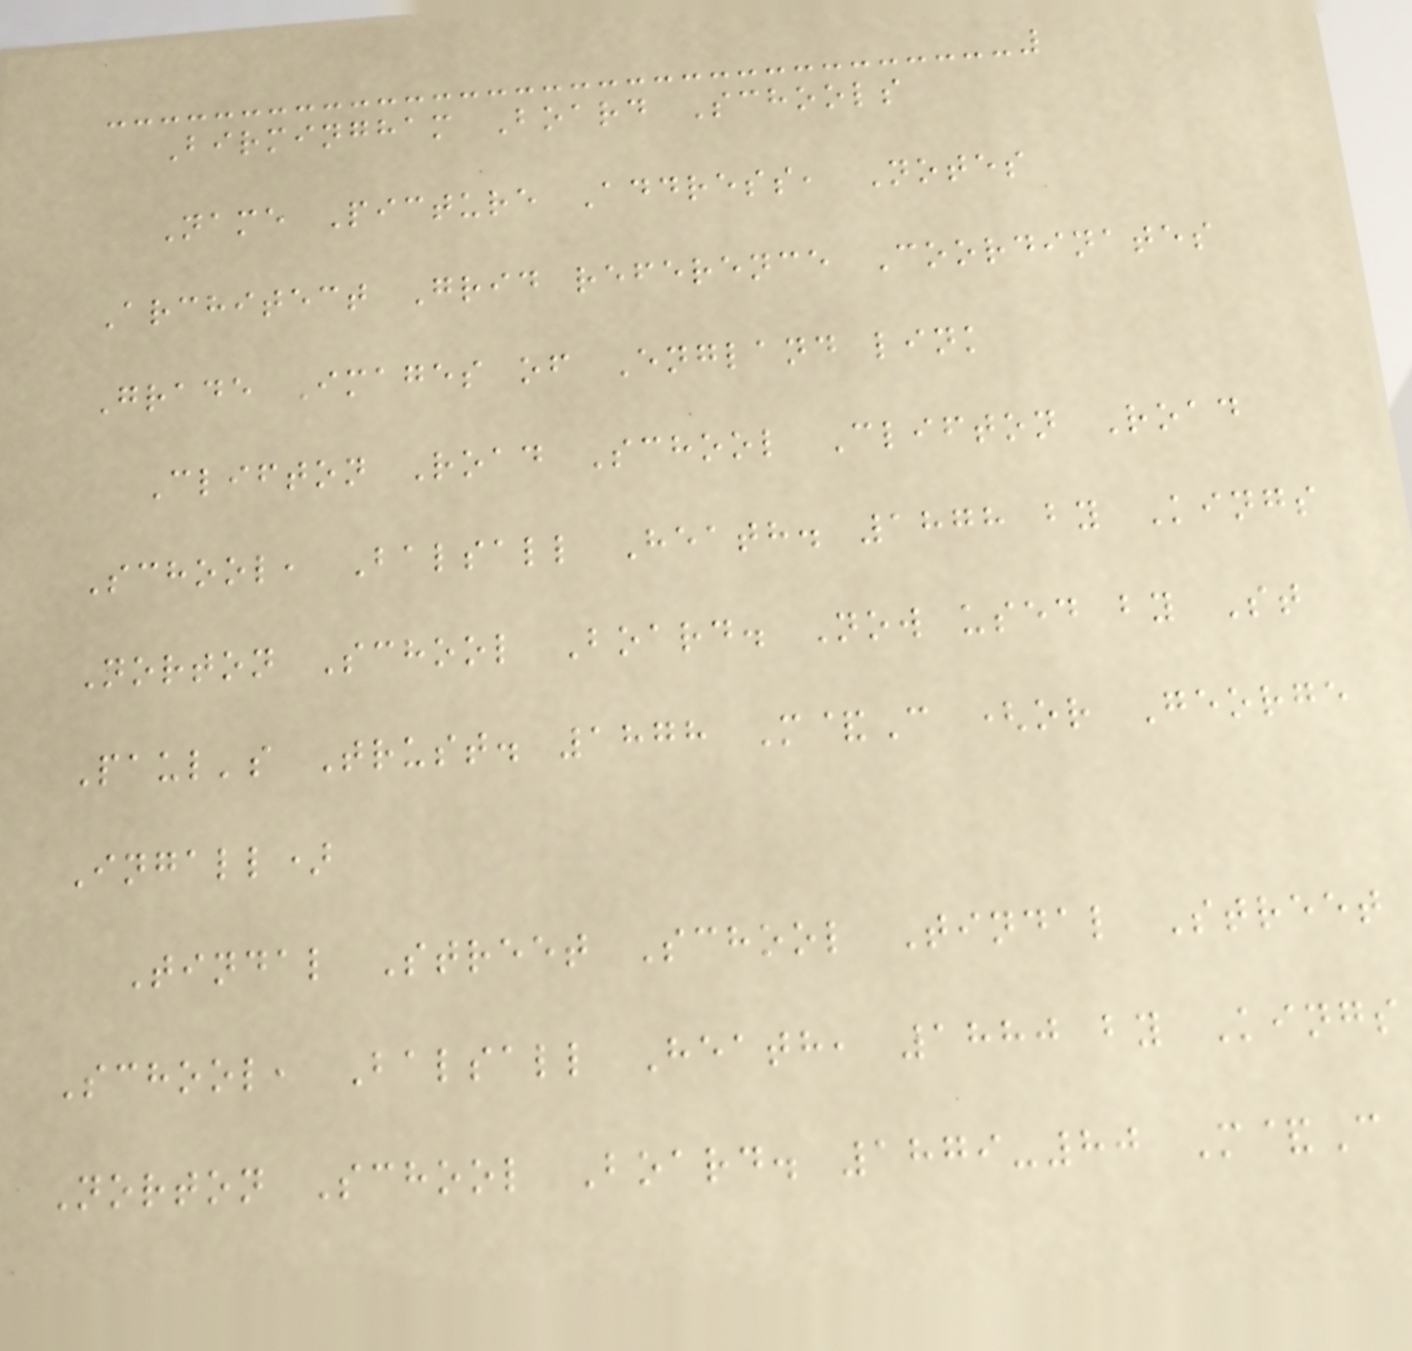Birmingham Board Schools
Name Picture Address, Notes
Architect Grid reference Coordinates
Grade Images of England link
Clifton Road School Clifton Road
School, Balsall Heath. 1878 by Kings
Norton School Board. Now used by St
Paul's Trust. 1878 M&C (or George
Ingall)
Tindal Street School Tindal Street
School, Balsall Heath, 1880 by Kings
Norton School Board. 1879-80 M&C
